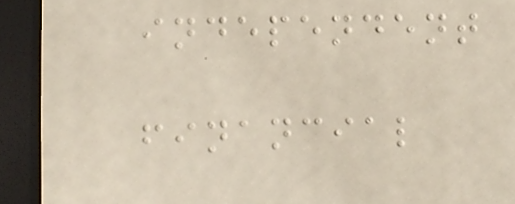independent
financial
